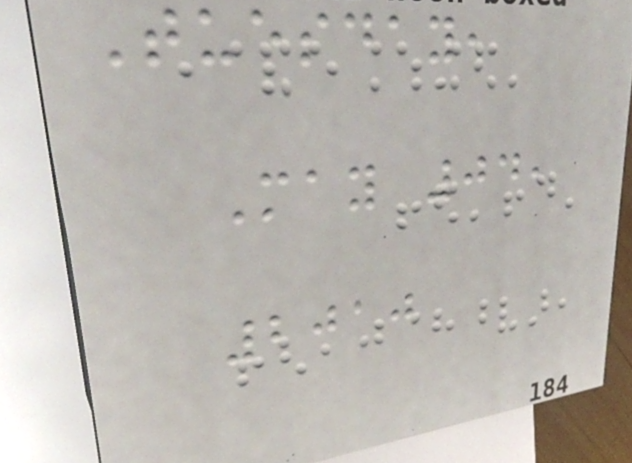Tuesday,
May 04,
2010
